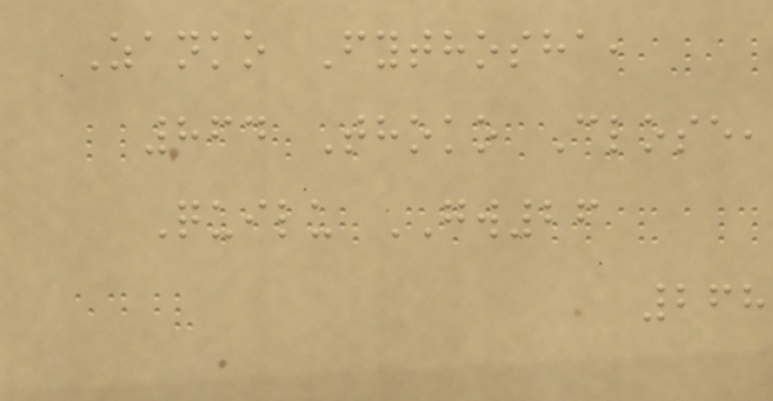Zanko Fythosha,
864 Thoko Close,
Quilu GW26
268
